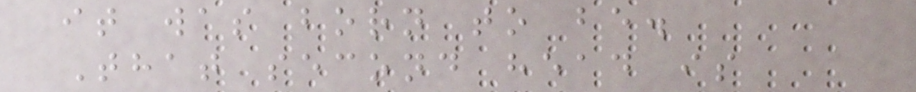it was born to be.
That second head is
